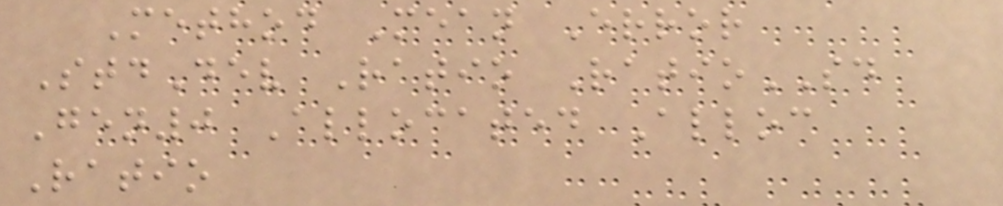Method Mean Error
StdDev Ratio RatioSD
Gen0 Allocated Alloc
Ratio
